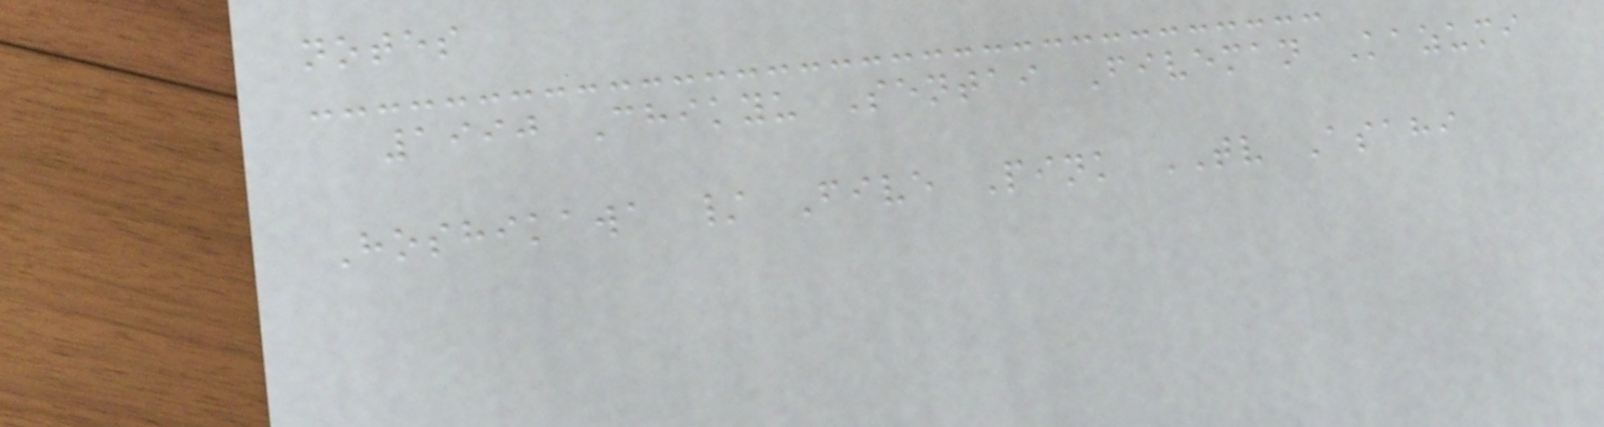notes
1990 Chikyu Sentai Fiveman Kazumi
Hoshikawa / Five Pink TV Asahi
